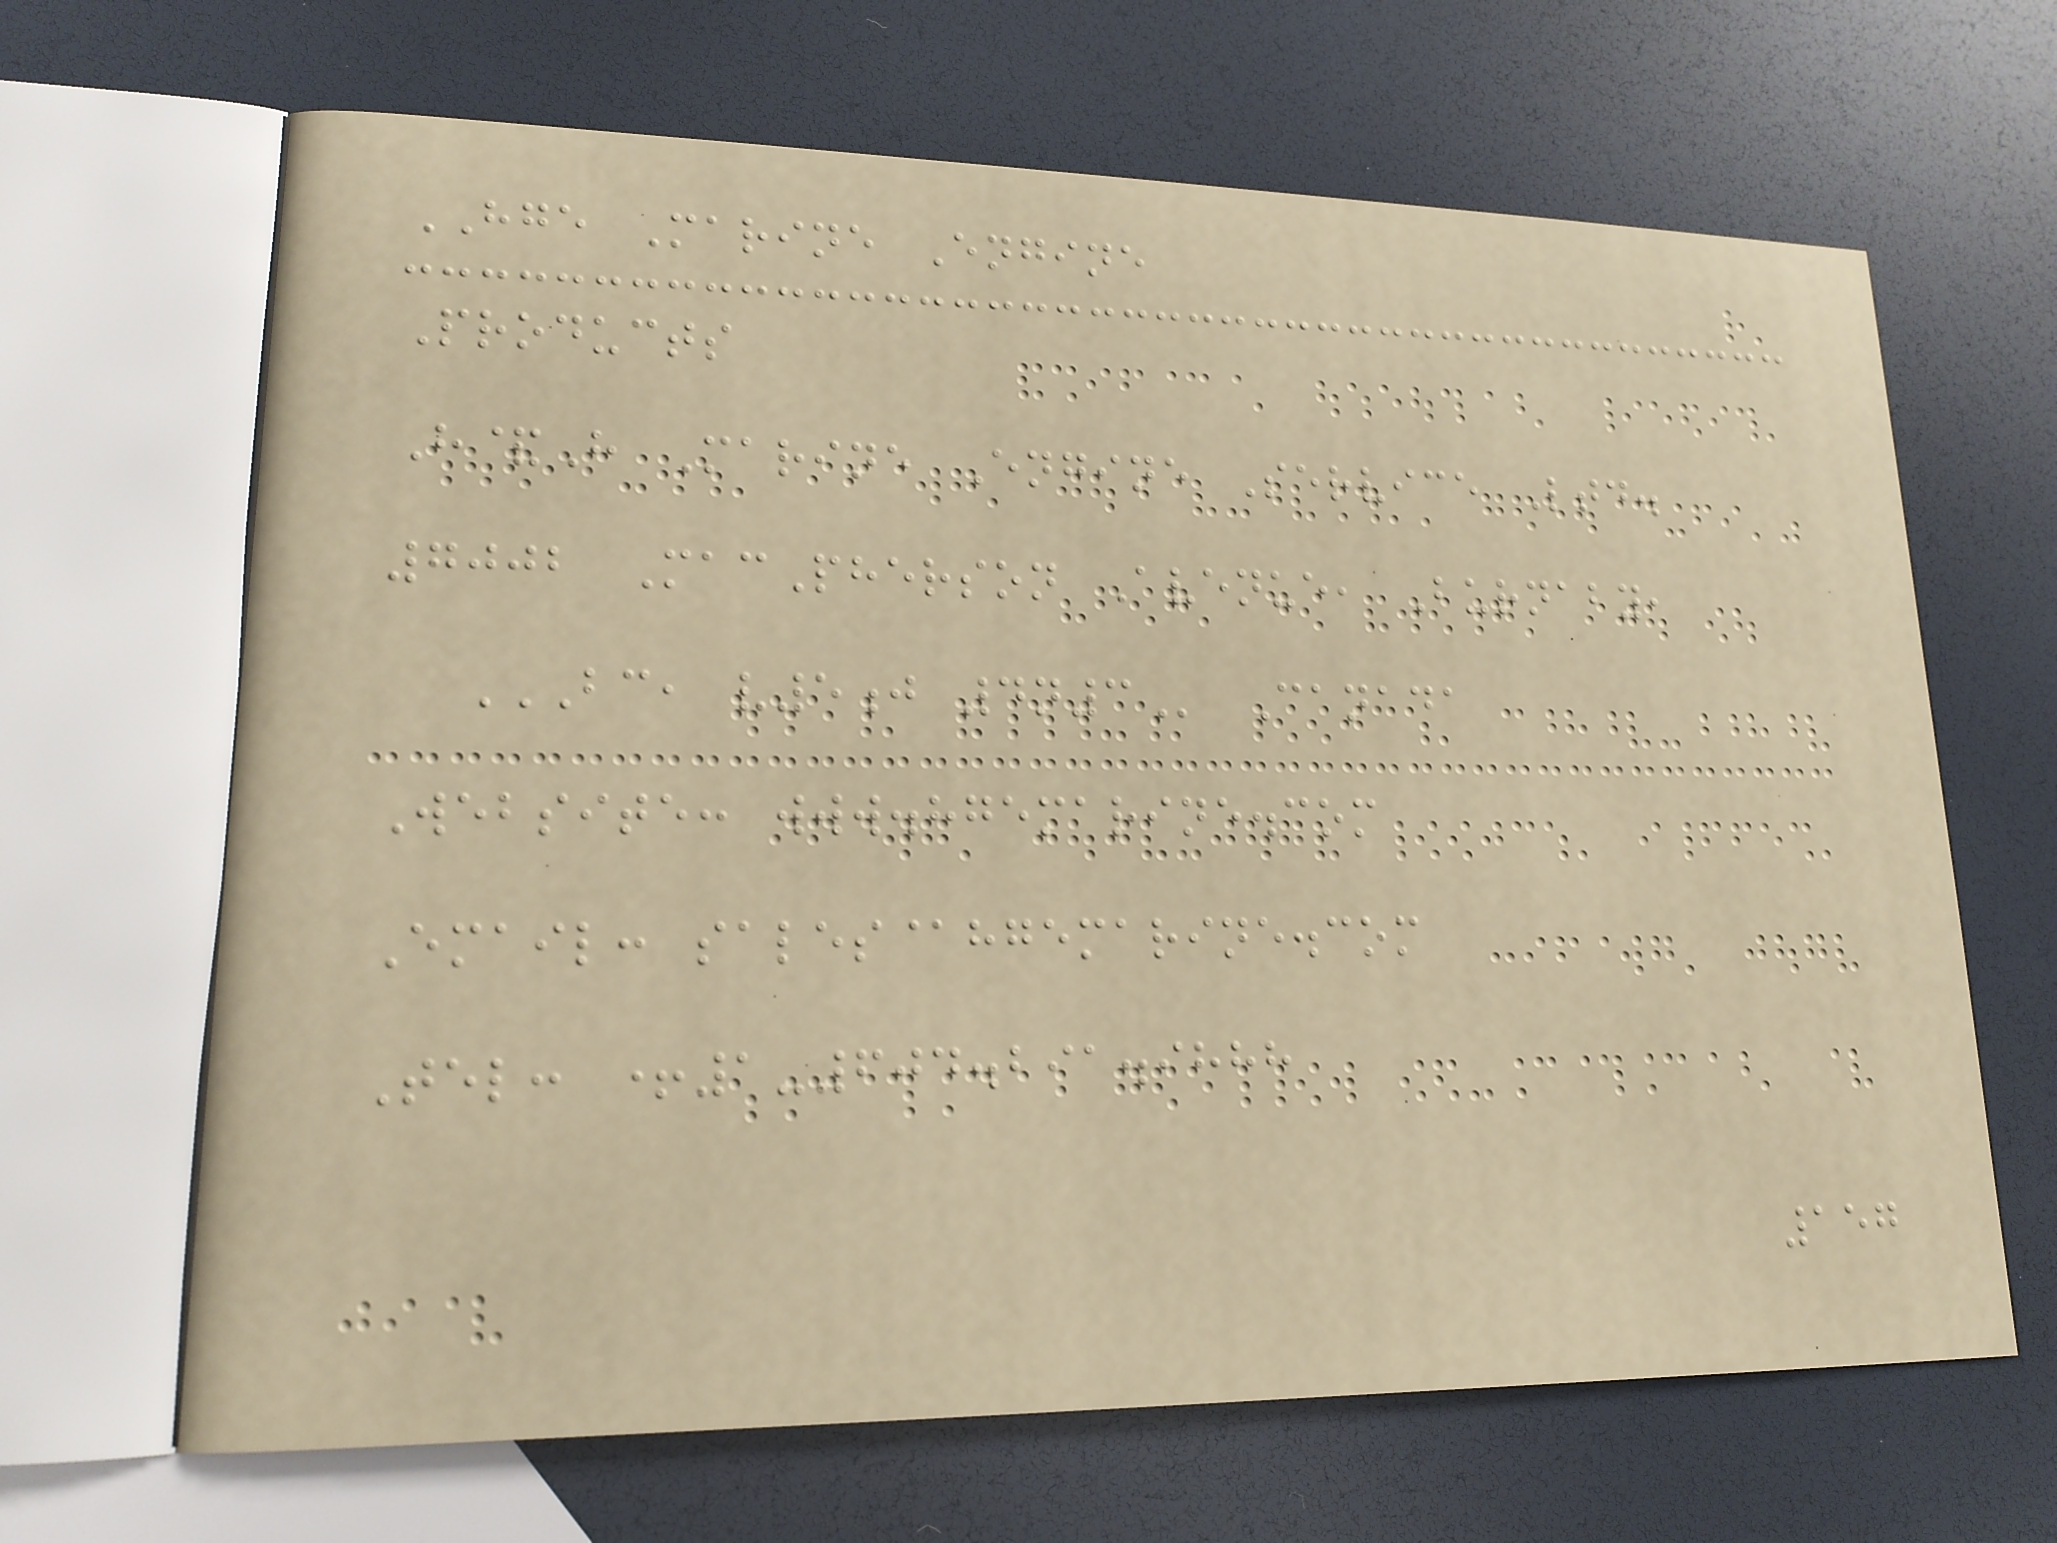HGE Marine Engine
Products
H&H Marine Engine Service Ltd.
7002 MacPherson Avenue, Burnaby,
BC, V5J 4N3 Canada
Website: www.hgemarine.com
Email: sales@hgemarine.com
Tel: +1-604.291.9888
157
